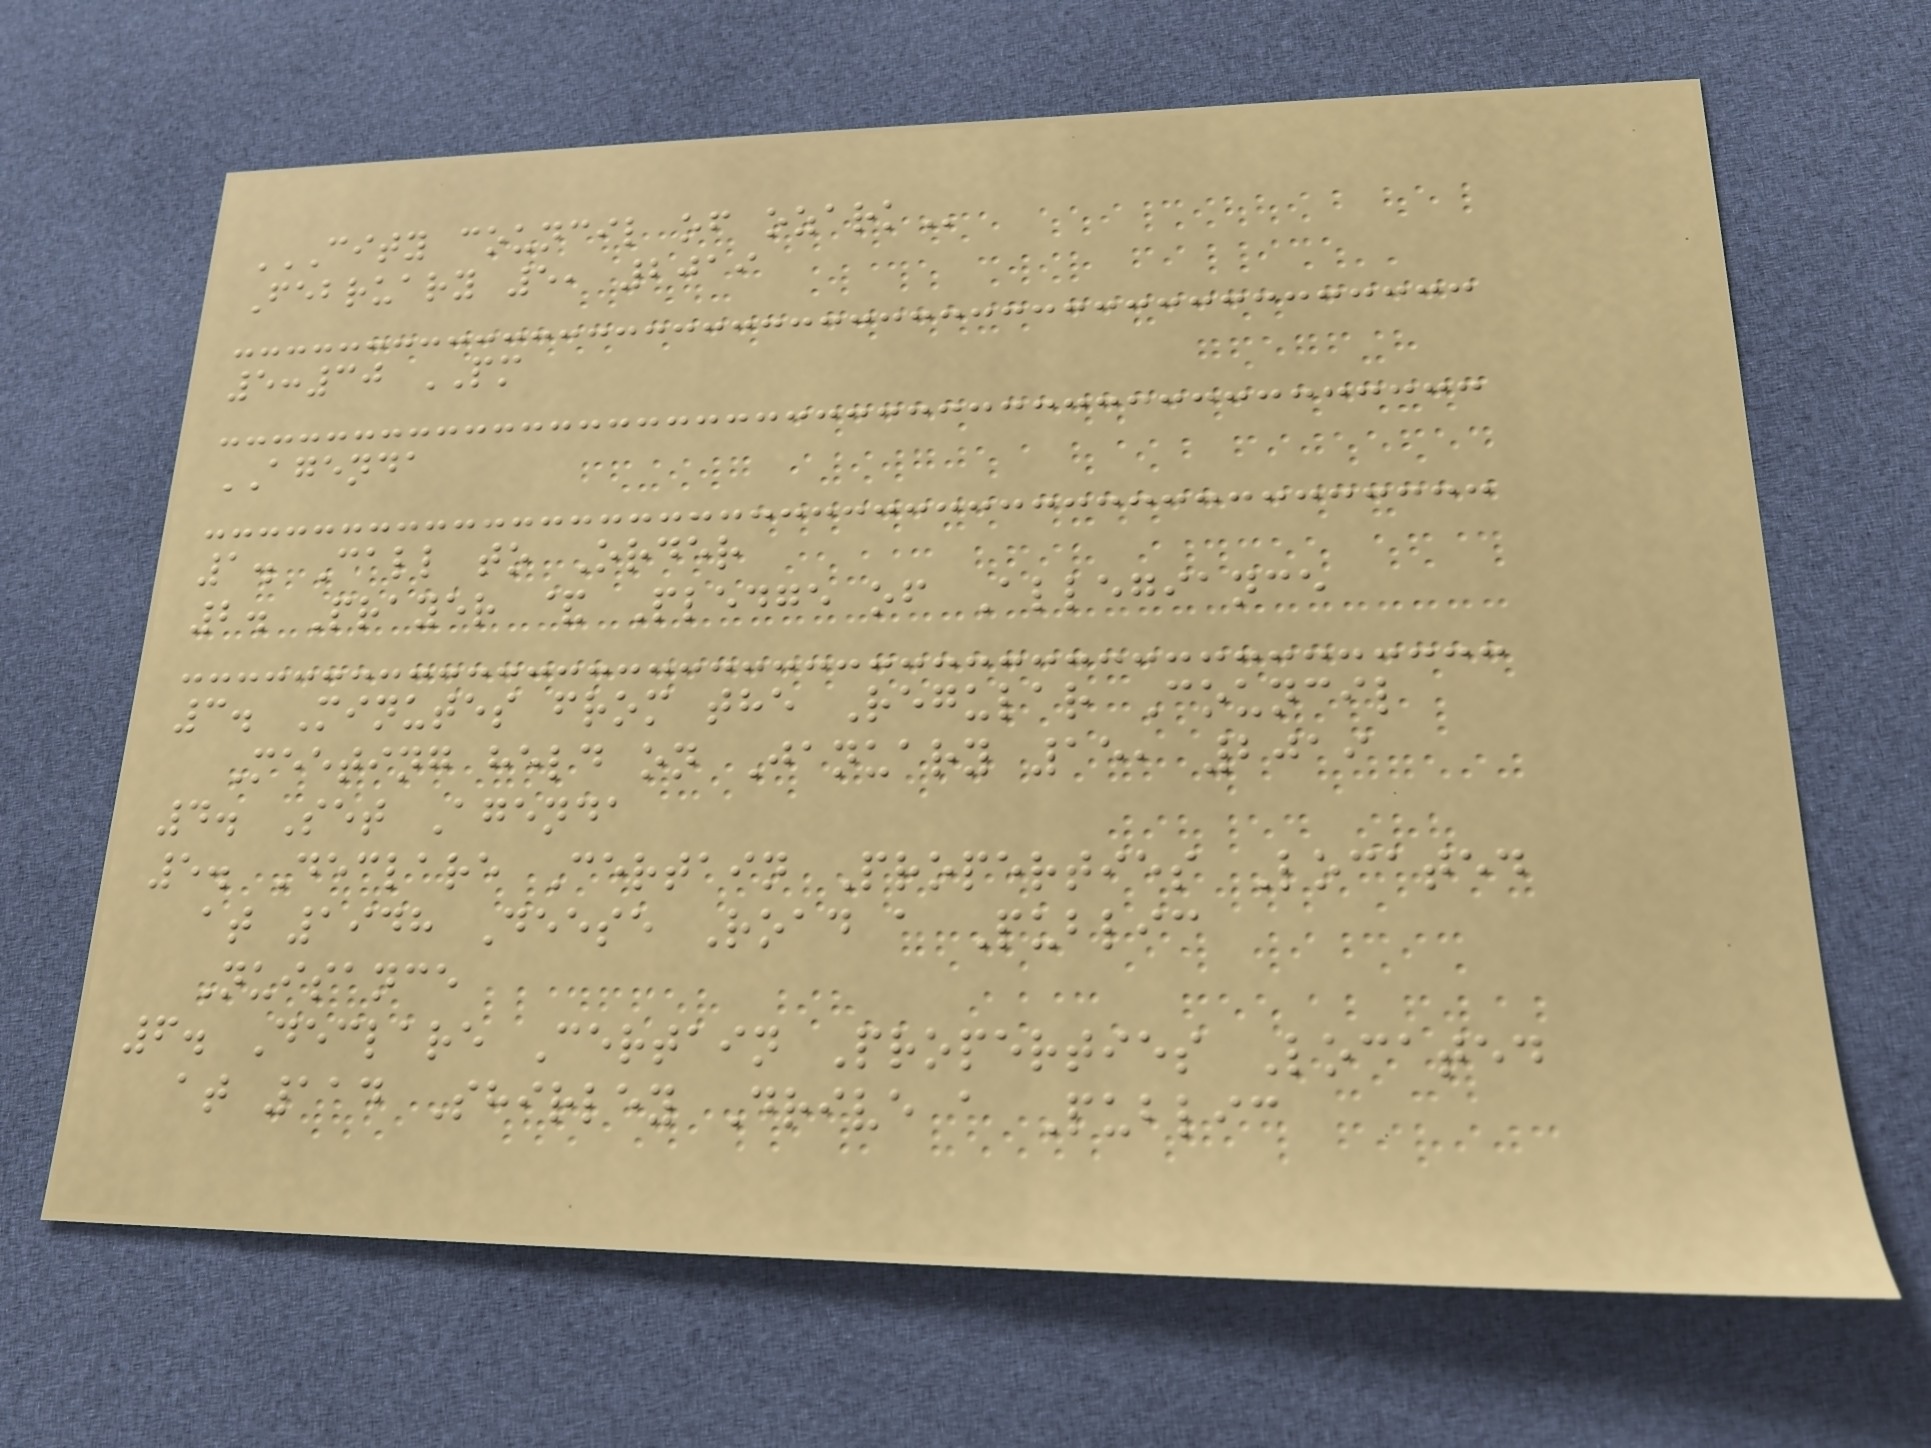CITY COUNCIL OF OZARK
February 5, 2019
5:30 PM
AGENDA
1. Call to Order
2. Prayer & Pledge of Allegiance
3. Minutes from the Regular Council
Meeting held on January 15, 2019
4. Set Agenda
5. Declare Certain Properties Located
at 1948 Deese Road a Public
Nuisance
6. Declare Certain Properties Located
at 114 Shirley Drive a Public
